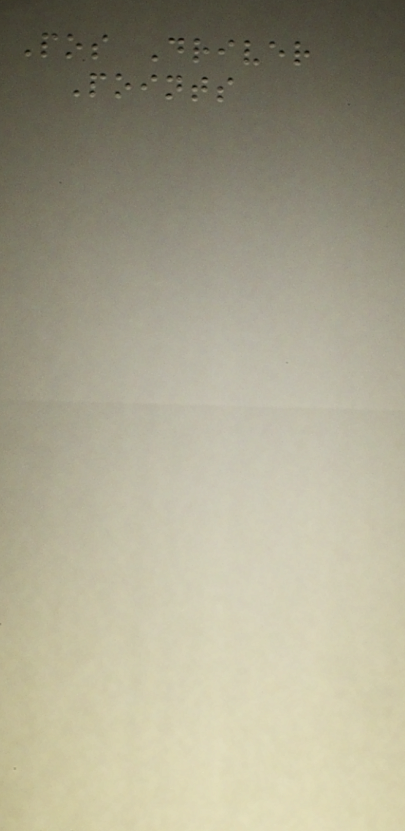Pos Driver
Points
